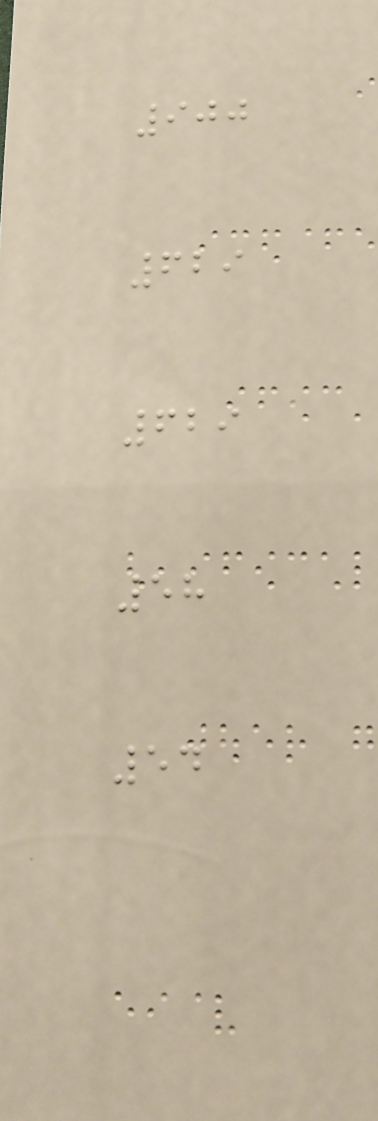900
629
629
58
54
